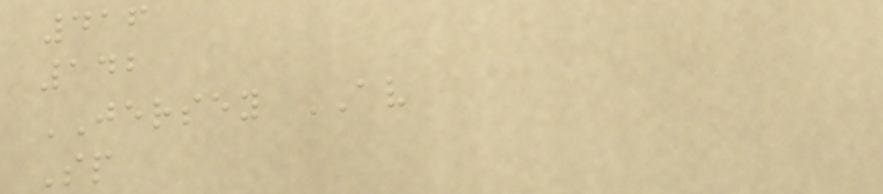416
142
JERSEY AV
Sp
